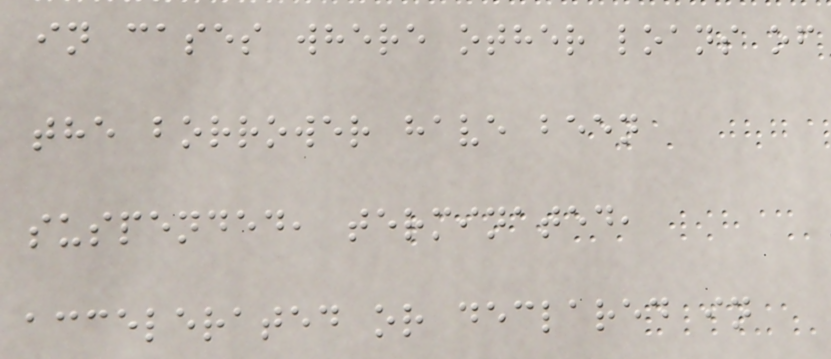in cases where other loans of
the borrower have been
suspended, terminated,
accelerated or declared in
